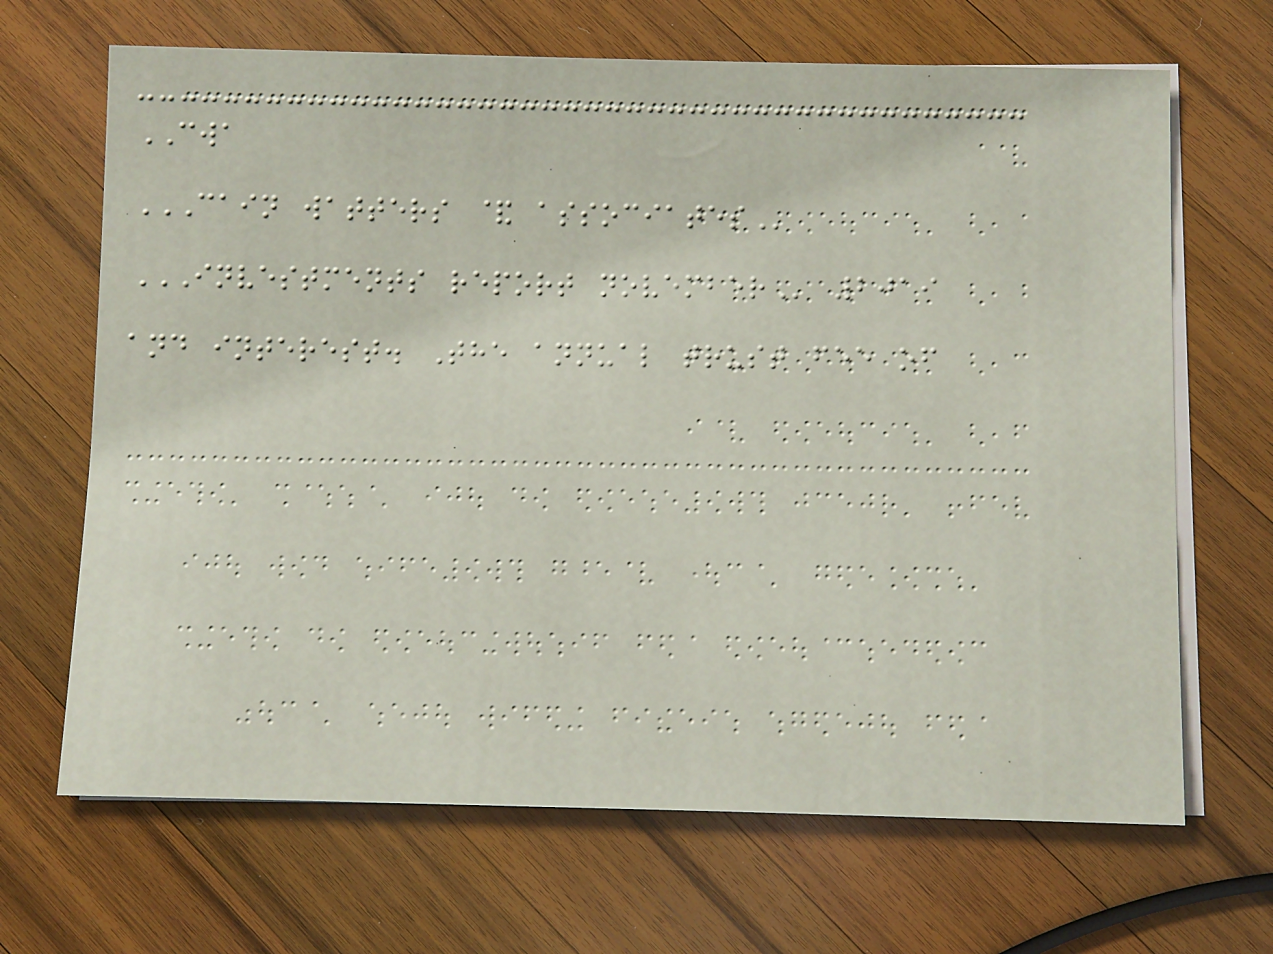CWA
CAIN WATTERS & ASSOCIATES
INVESTMENTS REPORT NOVEMBER 2019
and interest. The annual trust fee of
